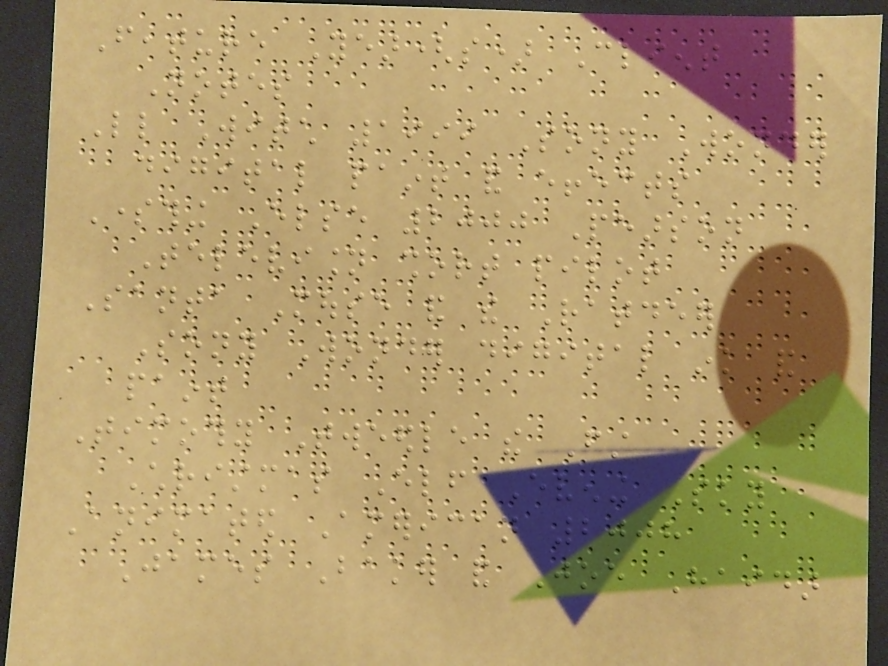Feature Year(s) Client
Notes
Little Witch 1999 Sony Wonder
digital paint and effects
Something Else 2000 Pearson
Television short pilot
Santa Mouse and the Ratdeer
Sony Wonder digital ink and
paint
Timothy Tweedle the First
Christmas Elf Evening Sky
Animated American 2008
James Baker and Joe Haidar
